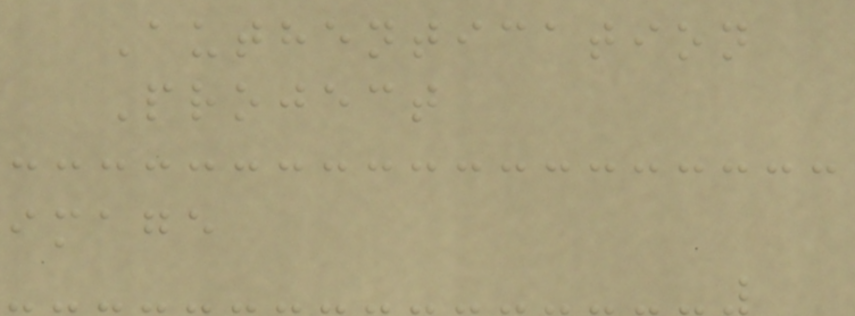Authentication
Project
image
